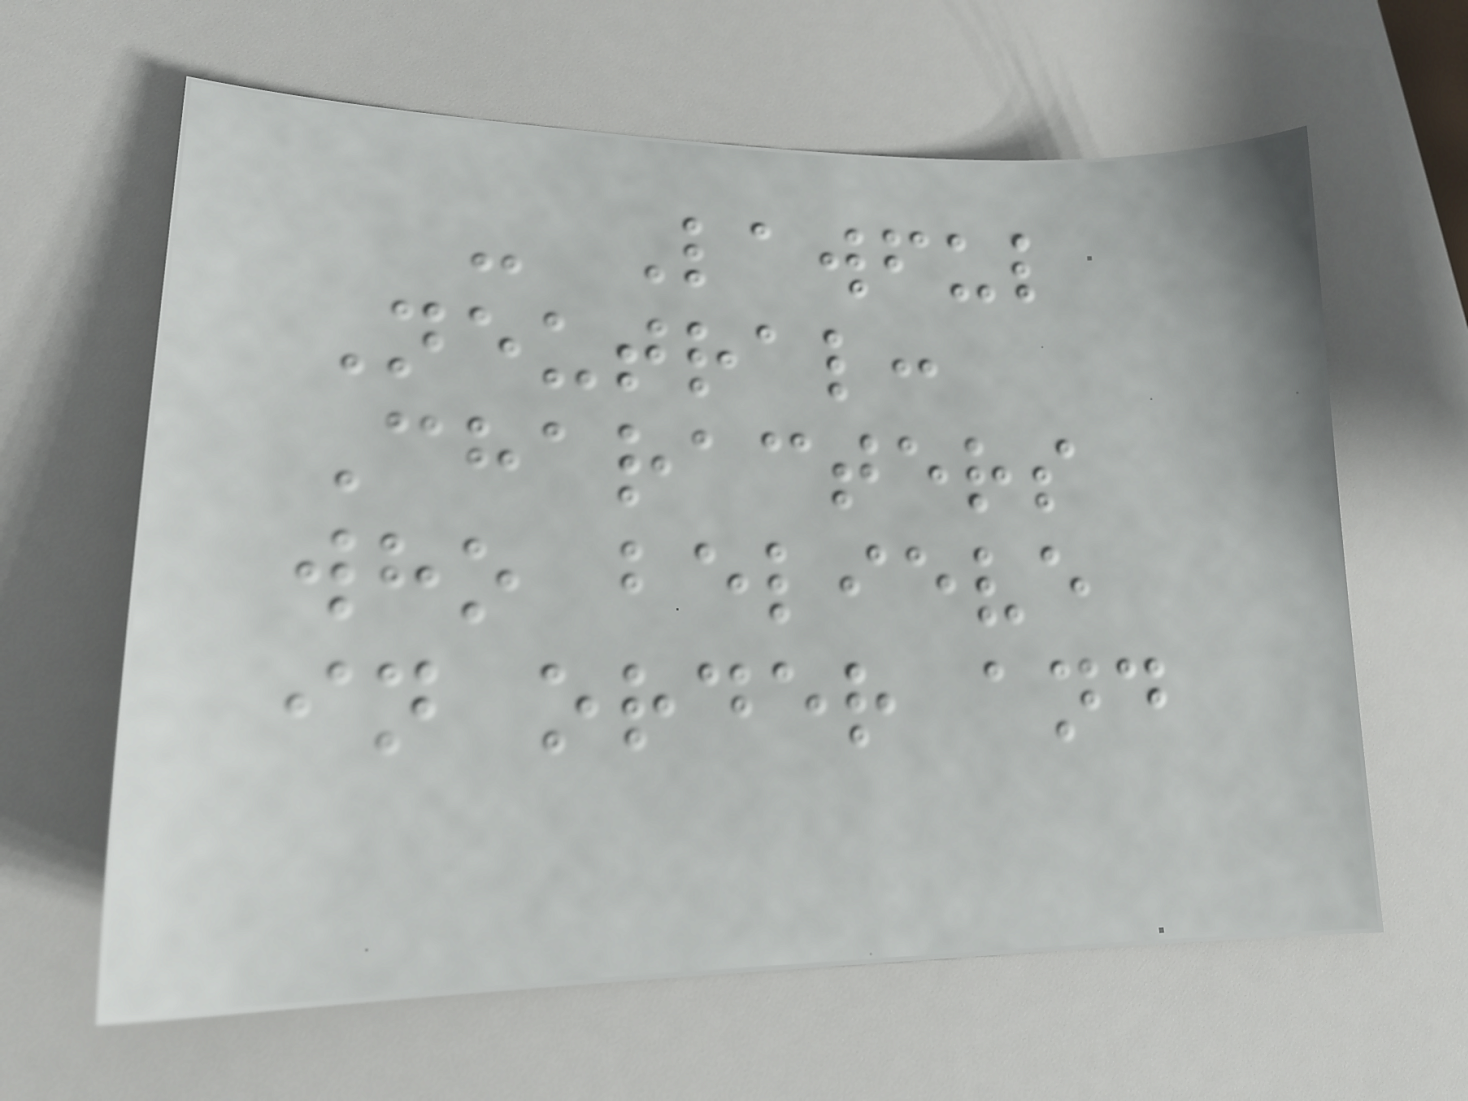- Lawful
Neutral:
Characters
who believe
in order and
